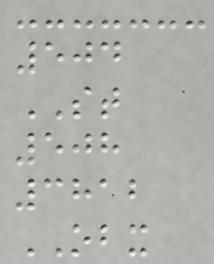504
ST
508
3812
OBX
